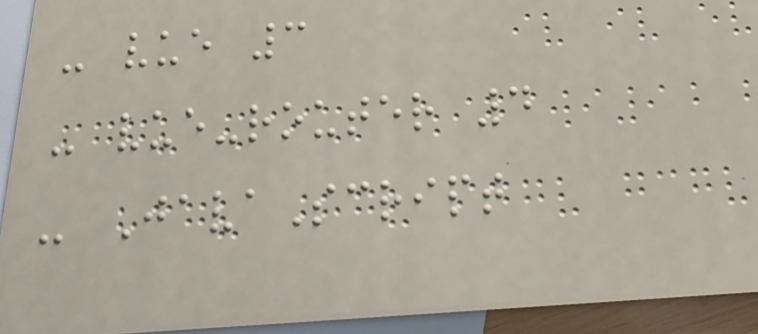- vue 3
- vue-router 4
- JavaScript
